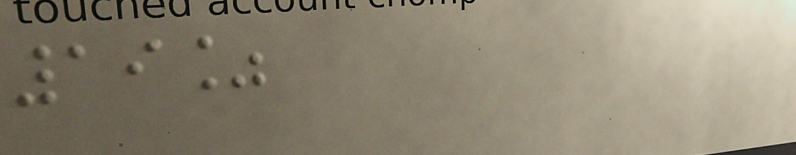19%
